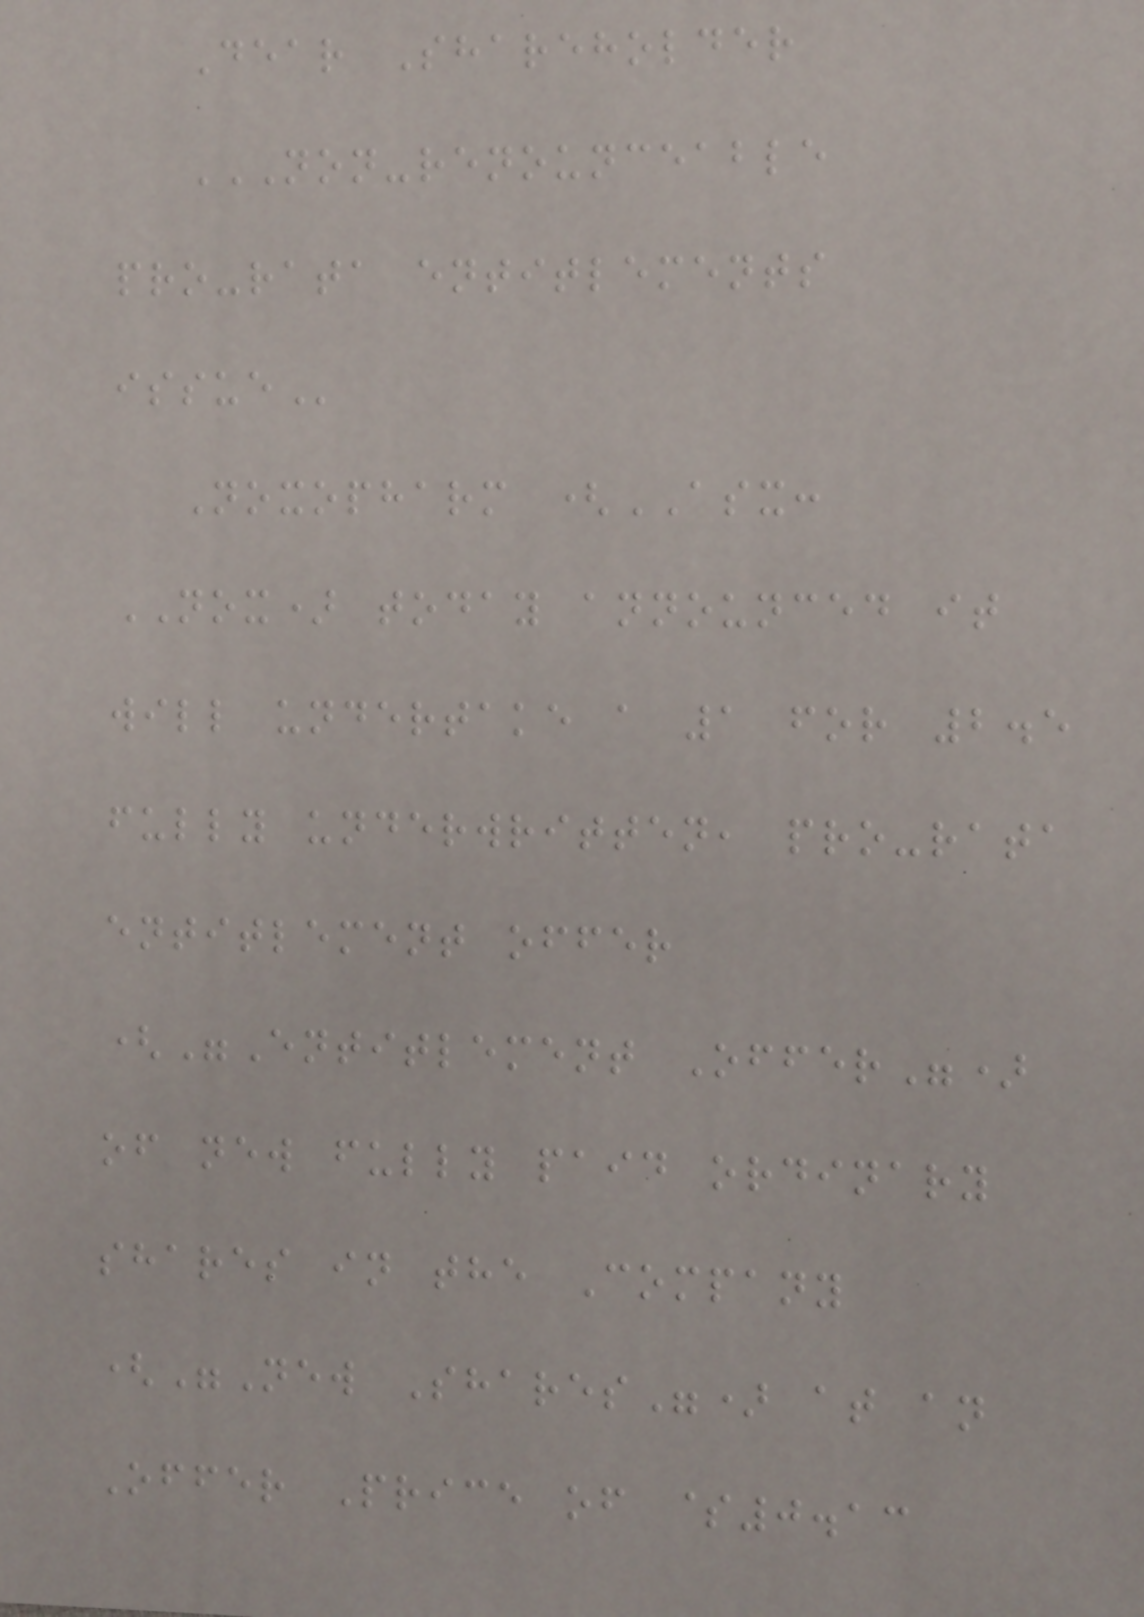Dear Shareholder
NON-RENOUNCEABLE
PRO-RATA ENTITLEMENTS
ISSUE
Noxopharm (ASX:
NOX) today announced it
will undertake a 1 for 2.5
fully underwritten, pro-rata
entitlement offer
("Entitlement Offer")
of new fully paid ordinary
shares in the Company
("New Shares") at an
Offer Price of $0.13
